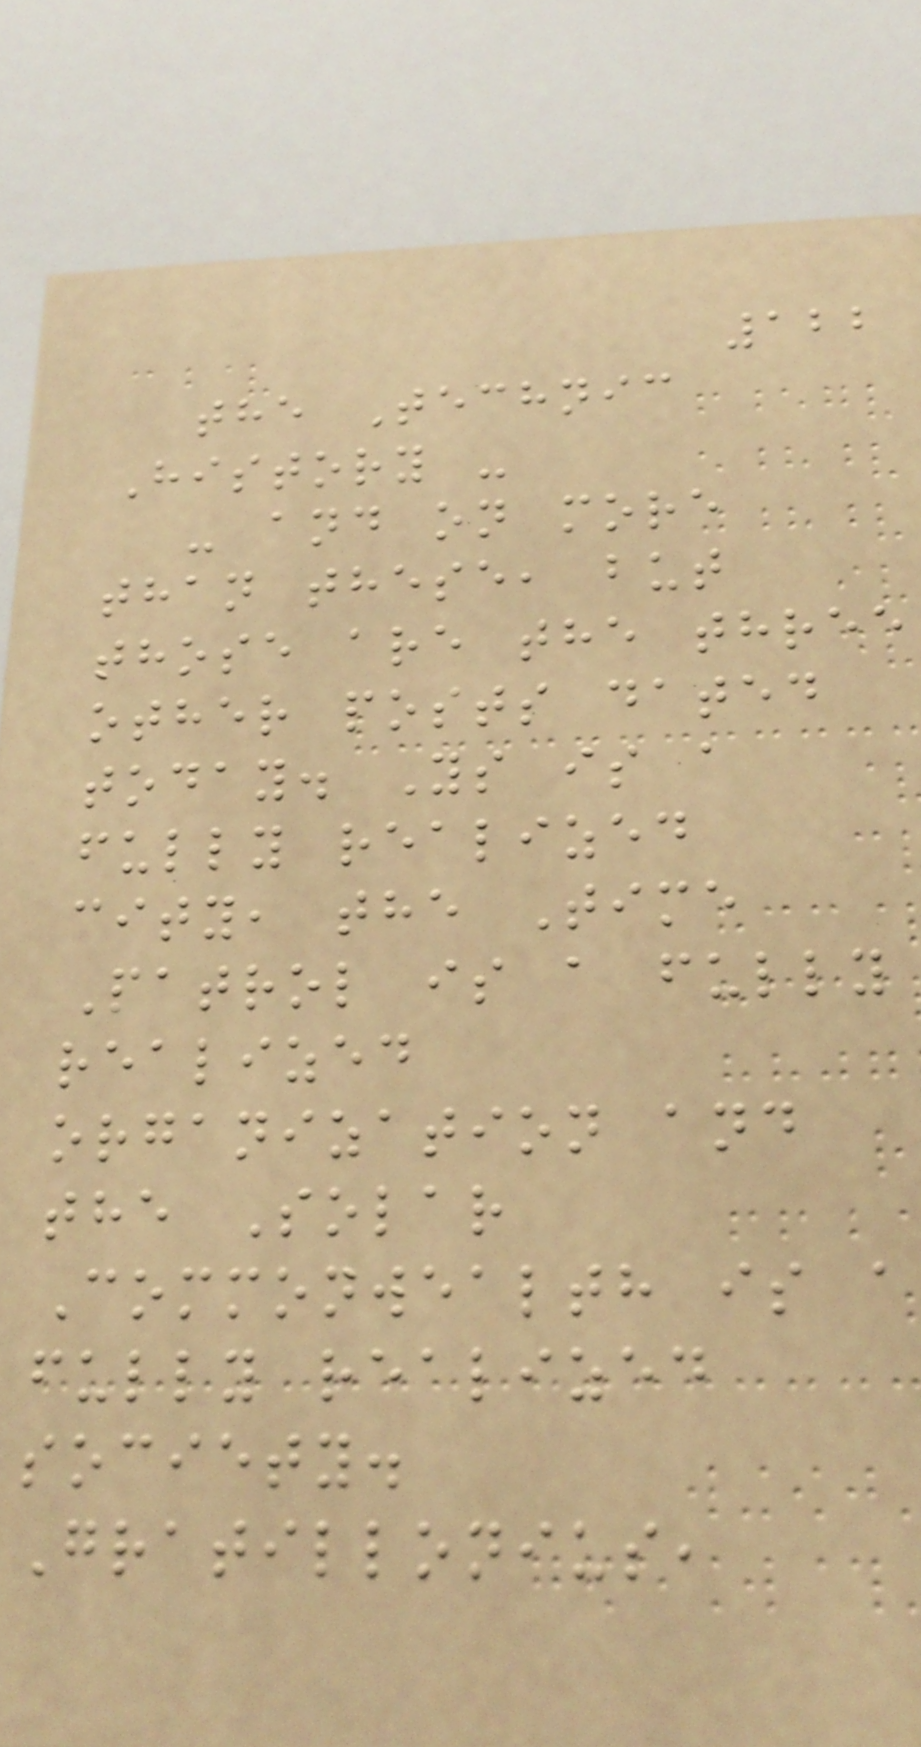122
the Technic
History -
- and on more
than these, but
those are the three
other posts dated
today. Ys is a
fully realized
city, the Time
Patrol is a fully
realized
organization and
the Solar
Commonwealth is a
fully realized
society.
Gratillonius,
